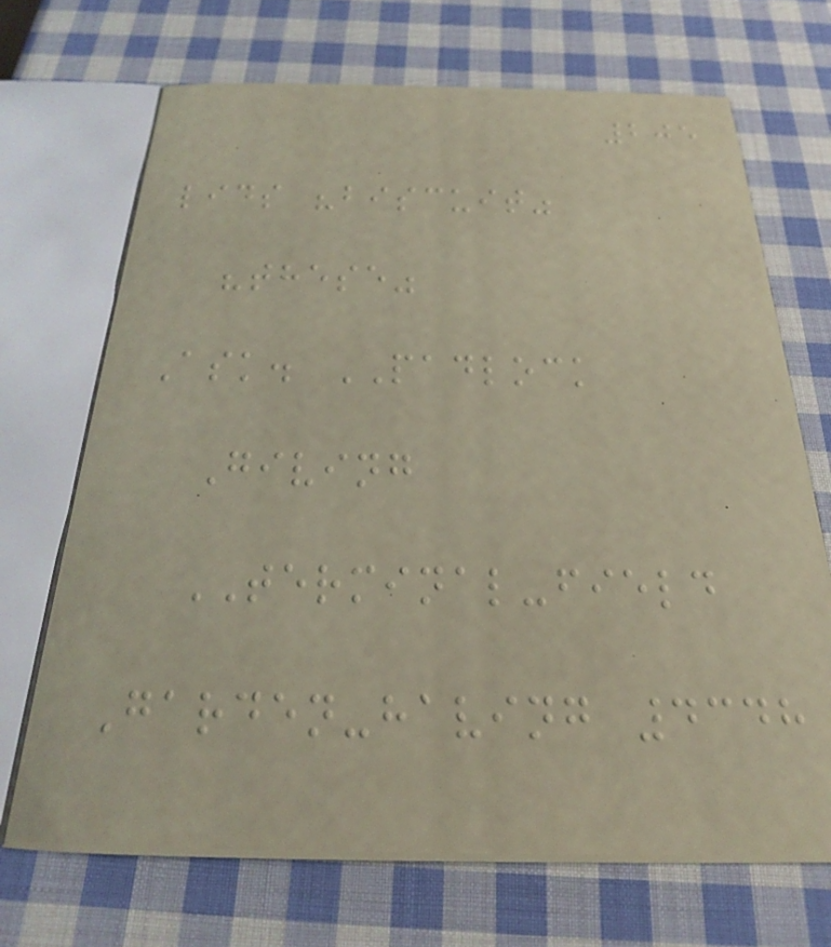205
lids "biscuit"
"these"
Ask. PADLOCK
Giving
TERMINAL-field
Garden-having 4348
